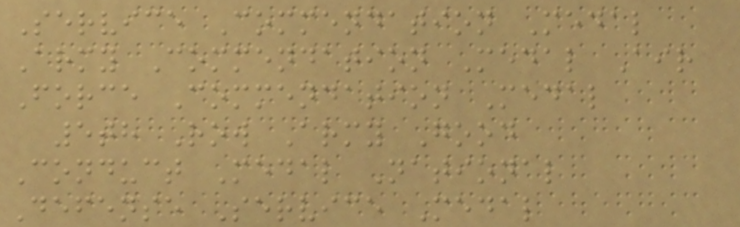Service Commendation Medal
Army Commendation Medal Air
Force Commendation Medal
5th Row Army Good
Conduct Medal National
Defense Service Medal
